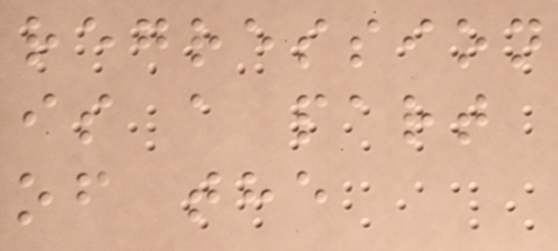regression
is a part
of the
